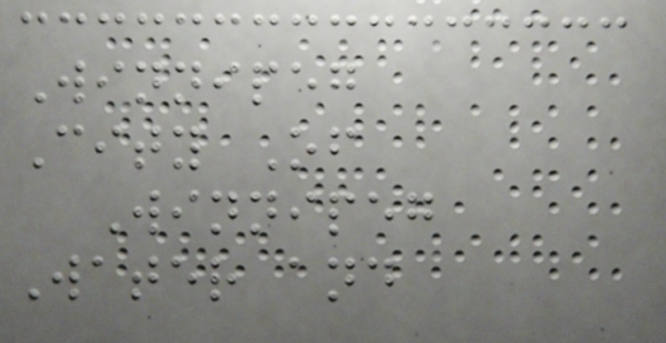Winnipeg
City Of
Winnipeg
Water and
